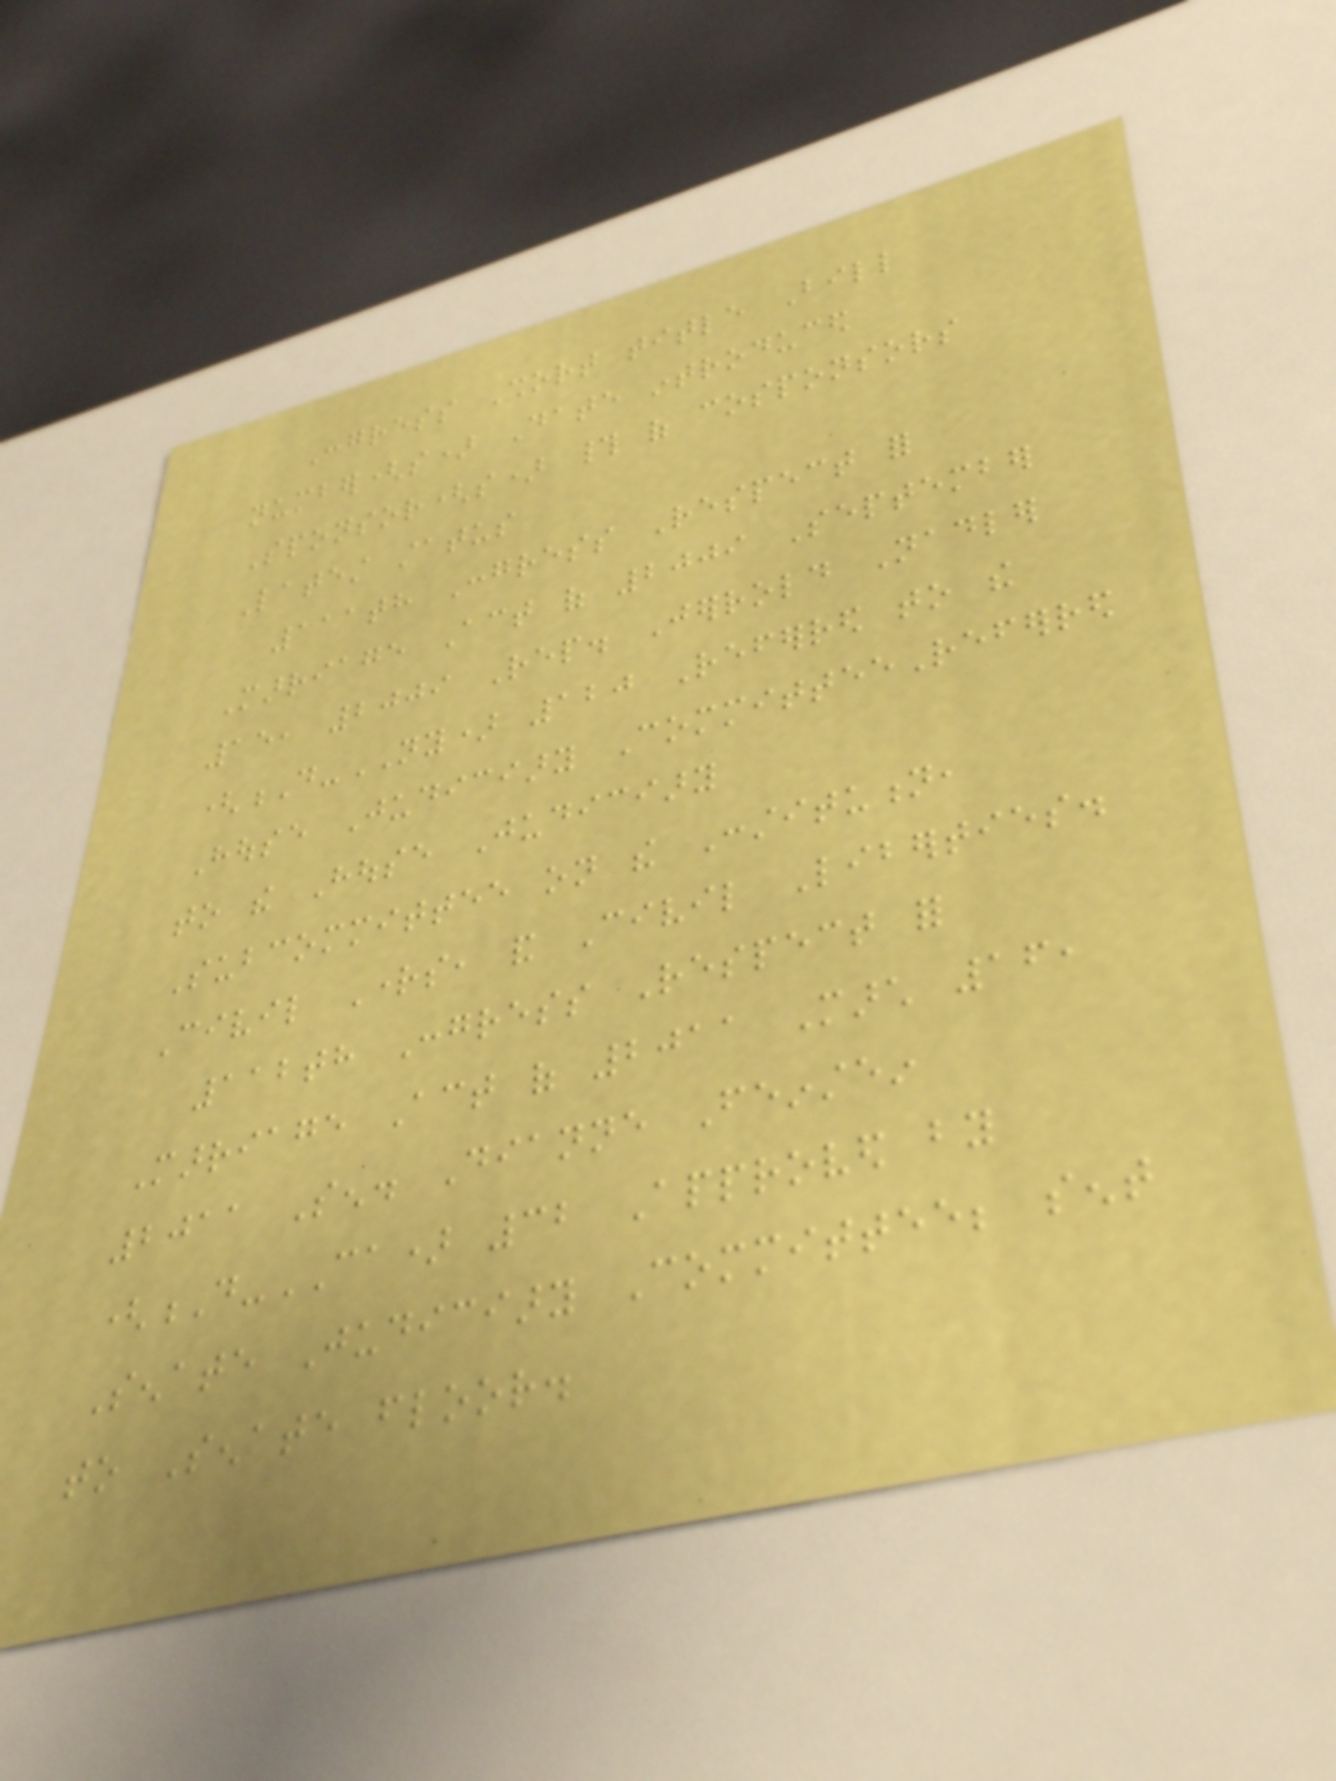Congress Short title Bill
number(s) Date introduced
Sponsor(s) # of cosponsors
Latest status
111th Congress Respect for
Marriage Act of 2009 September
15, 2009 Rep. Jerrold Nadler
(D-NY) 120 Referred to the
House Judiciary CommitteeReferred
to the House Judiciary
Subcommittee on the Constitution,
Civil Rights, and Civil Liberties.
112th Congress Respect for
Marriage Act of 2011 March 16,
2011 Sen. Dianne Feinstein
(D-CA) 32 Approved by
Senate Judiciary Committee; sent
to Senate floor.
